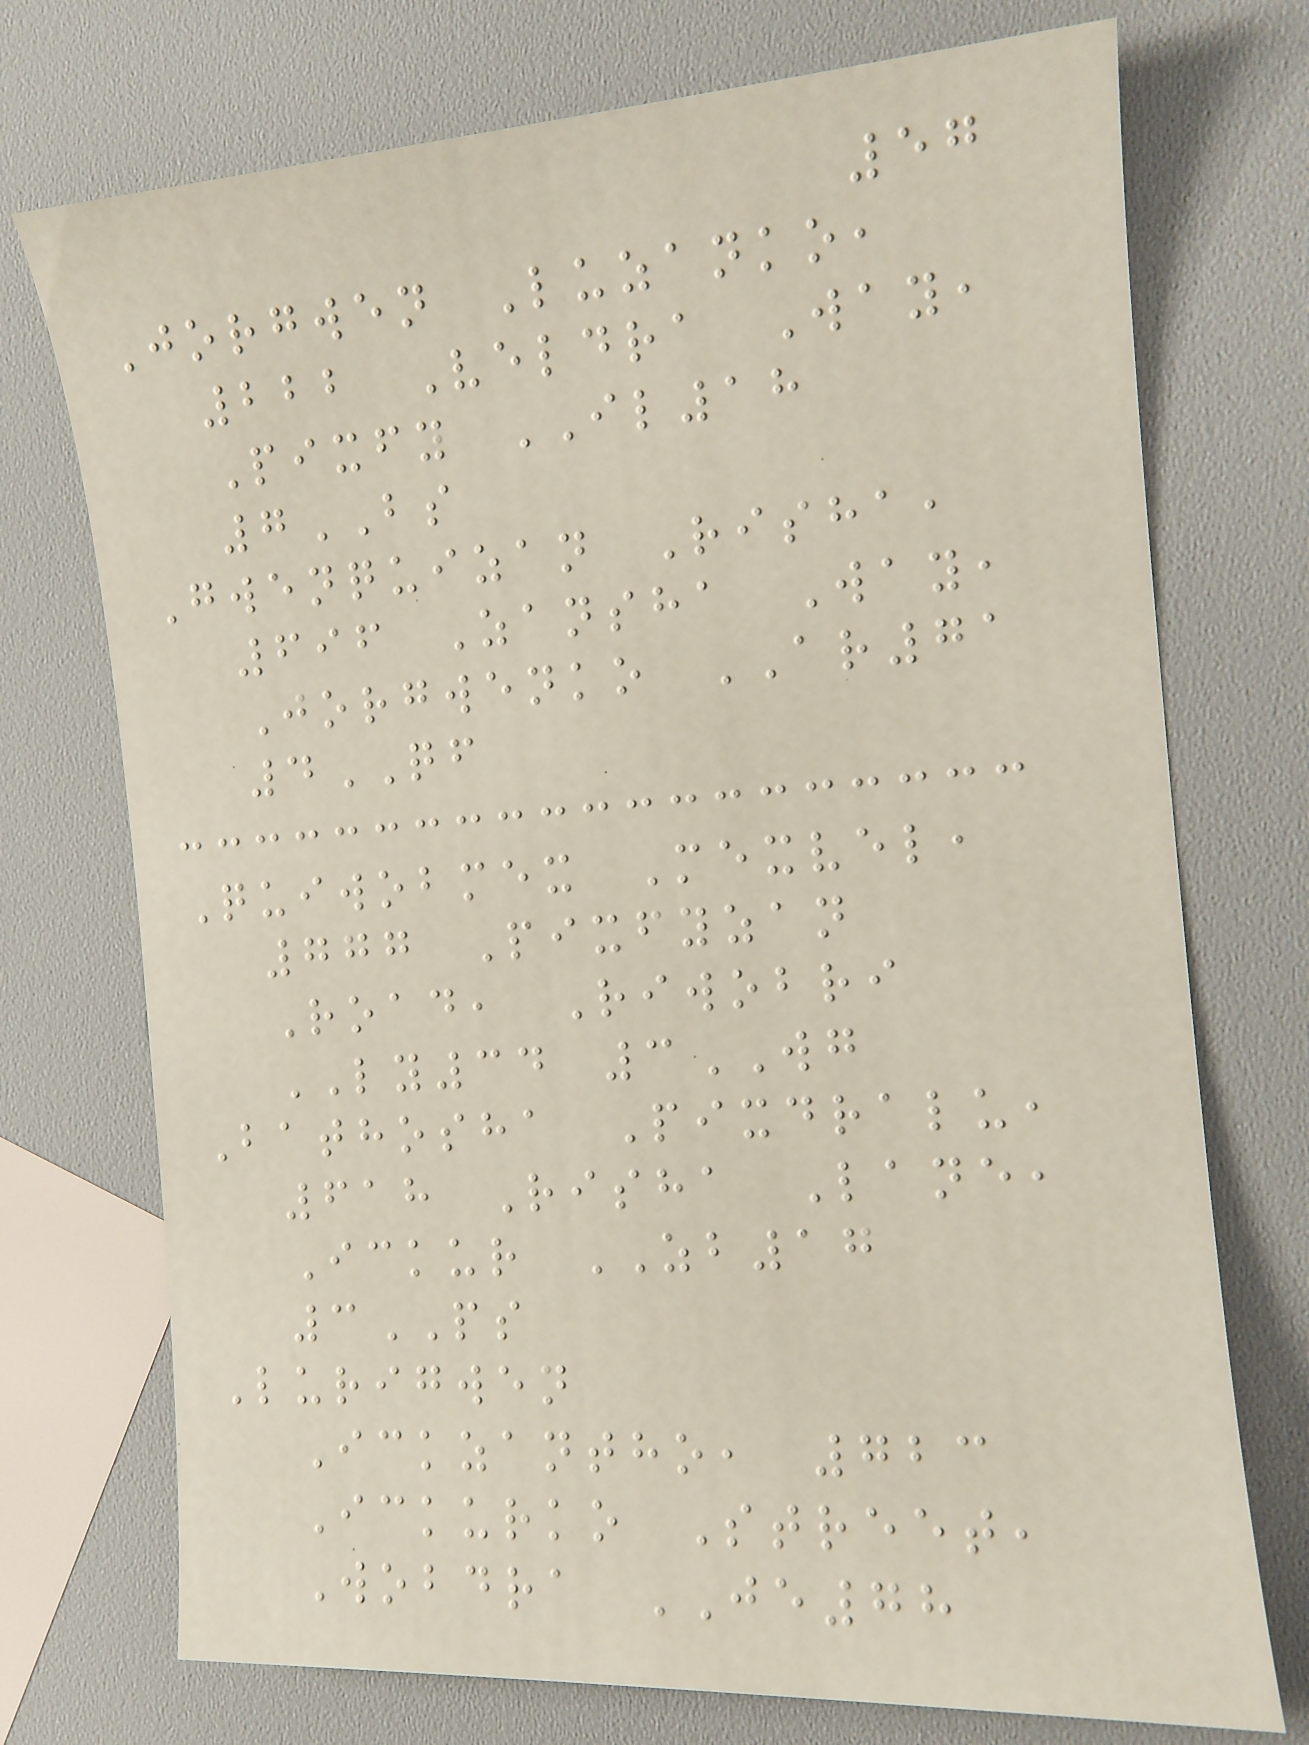57
Jorgwen Luzanko,
222 Veldra Way,
Pixfy IL18
7BS
Gwenquizan Risha,
696 Zansha Way,
Jorgwenko AR71
4QF
Quiwobmex Mexvel,
777 Pixfyzan
Road, Riwobri
LY34 3WG
Bathosha Pixdralu,
618 Risha Lane,
Ickur ZB17
3PS
Lurigwen
Ickzantho, 723
Ickurko Street,
Wobdra JE78
